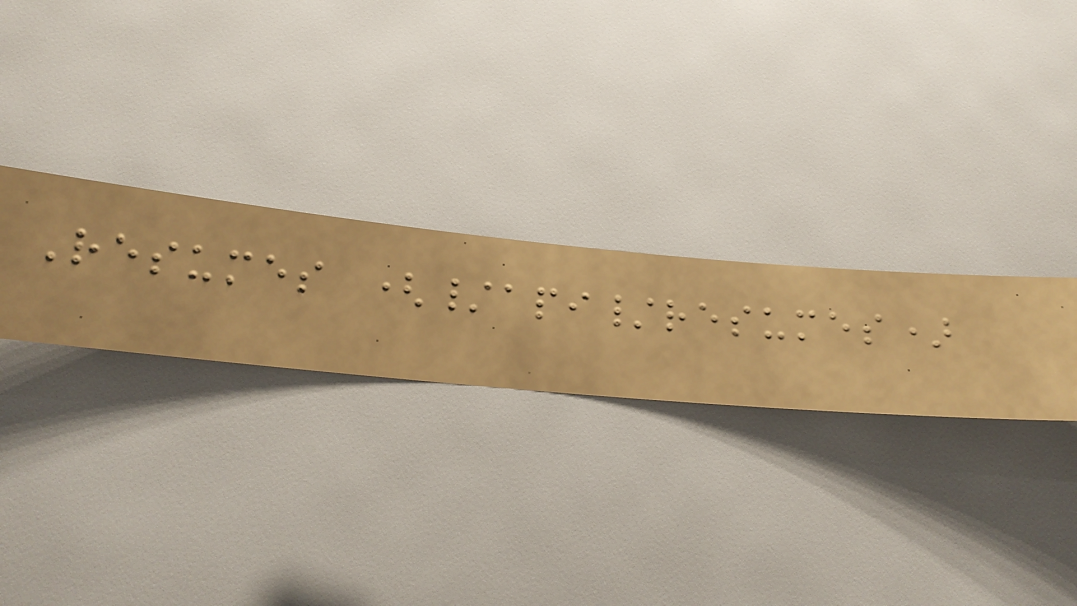Resumes (/api/resumes)
